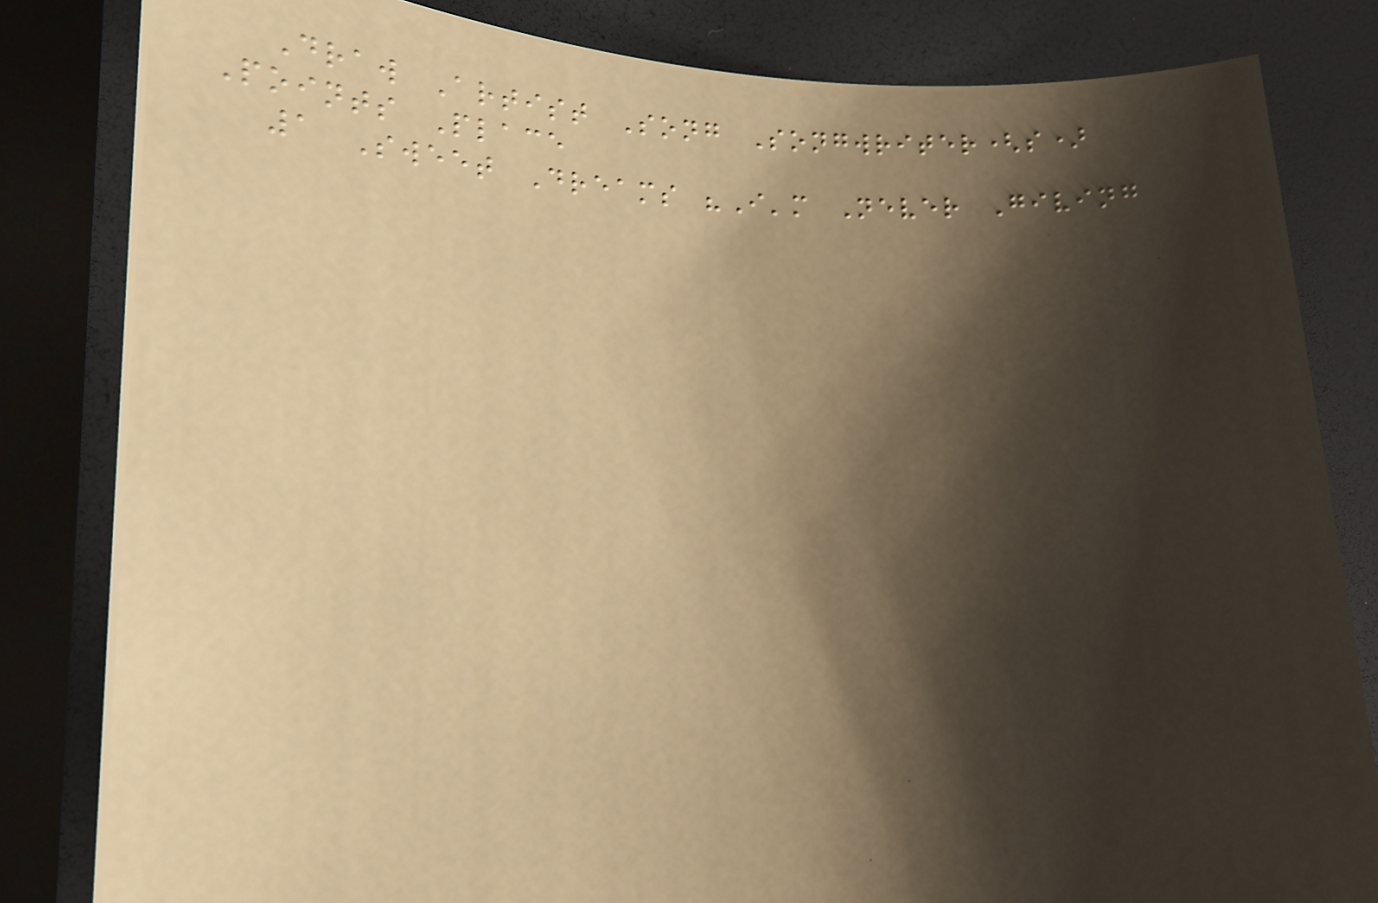Draw Artist Song Songwriter(s)
Points Place
1 Sweet Dreams "I'm Never Giving
